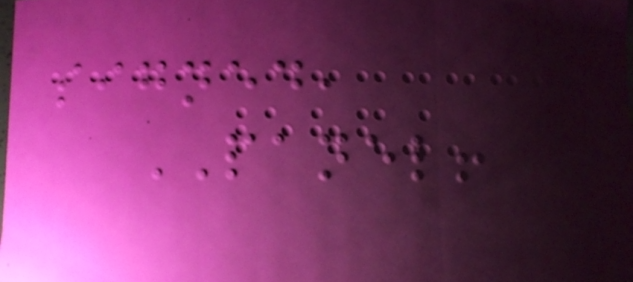signed,
PANEL!
